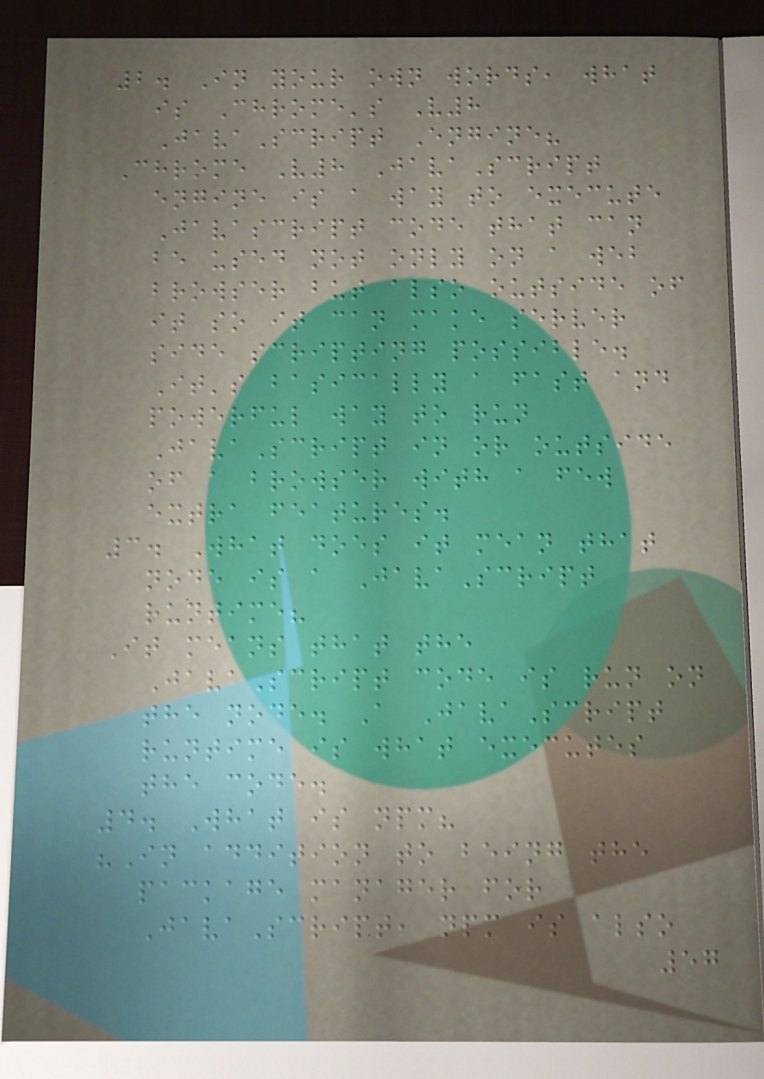2. In your own words, what
is Chrome's V8
JavaScript Engine?
Chrome V8 JavaScript
engine is a way to execute
Javascript code that can
be used not only on a web
browser but also outside of
it so it can make server
side scripting possible.
It's basically a fast and
powerful way to run
JavaScript in or outside
of a browser with a few
extra features.
3. What does it mean that
node is a JavaScript
runtime?
It means that the
JavaScript code is run on
the node. A JavaScript
runtime is what executes
the code.
4. What is npm?
"In addition to being the
package manager for
JavaScript, npm is also
57
